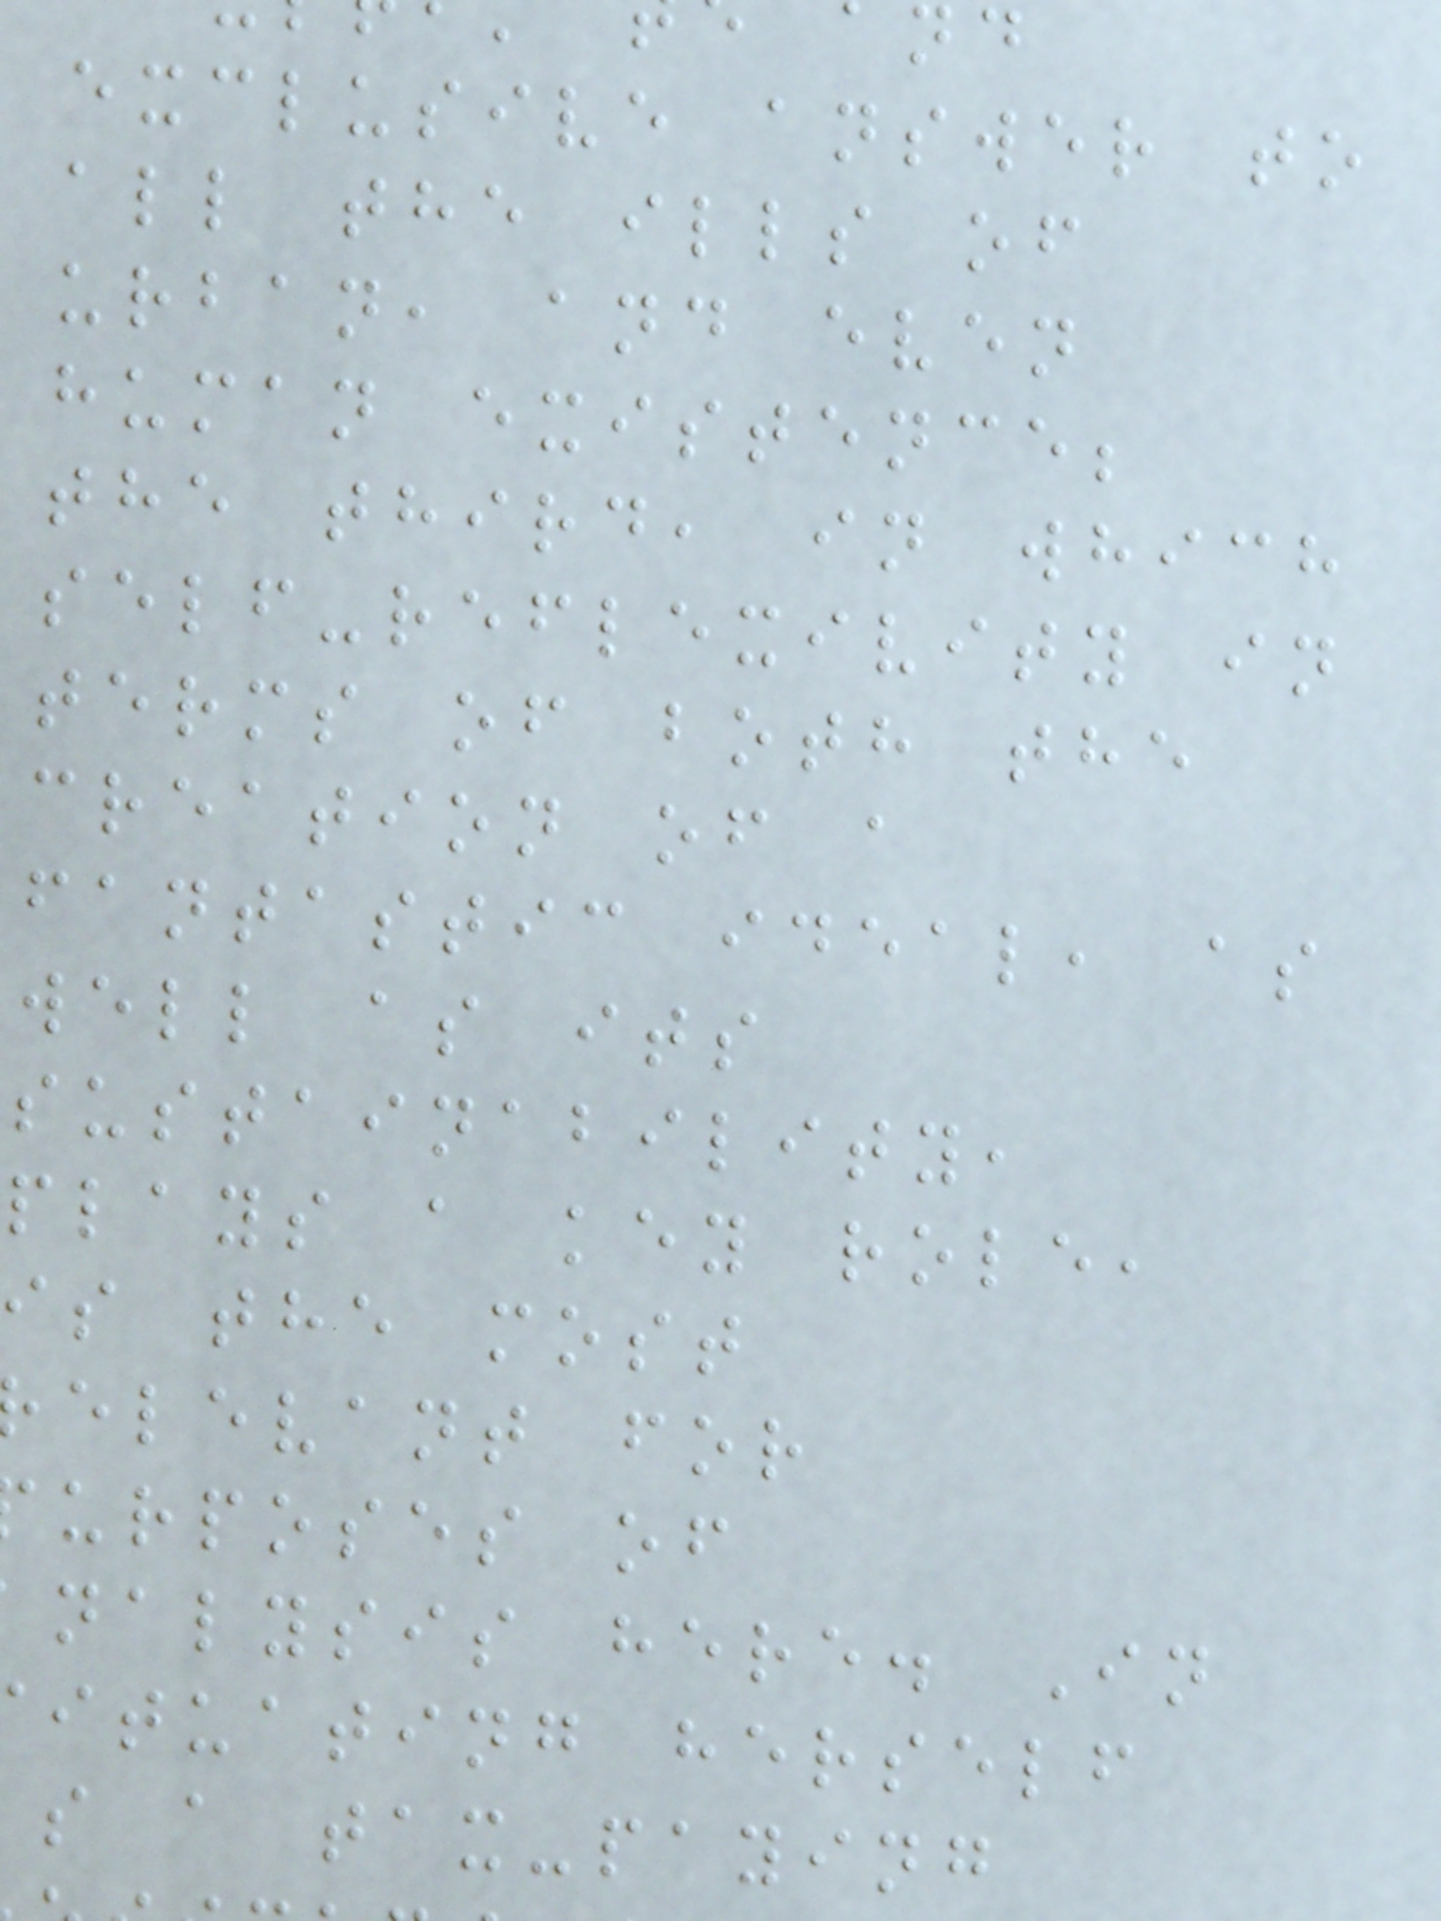exclusive answer to
all the ills of
urban, and even
human existence;
the third, in which
self-reflexivity in
terms of both the
creation of a
fantastic ideal, as
well as its
sustainability,
plays a key role,
is the most
elevant for
urposes of
nalysis here. In
ituating herself
s a tax-paying
